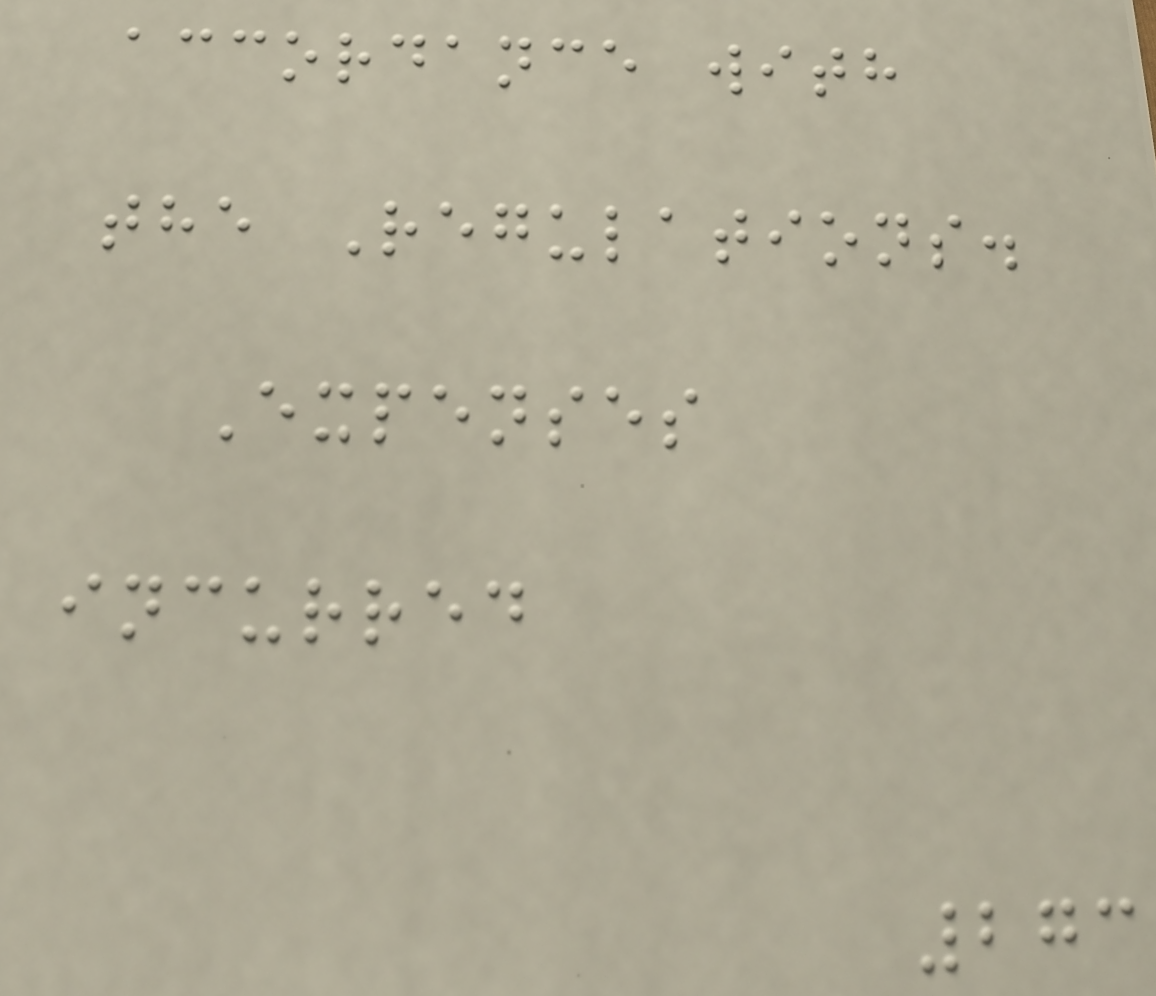accordance with
the Regulations.
Expenses
incurred
273
